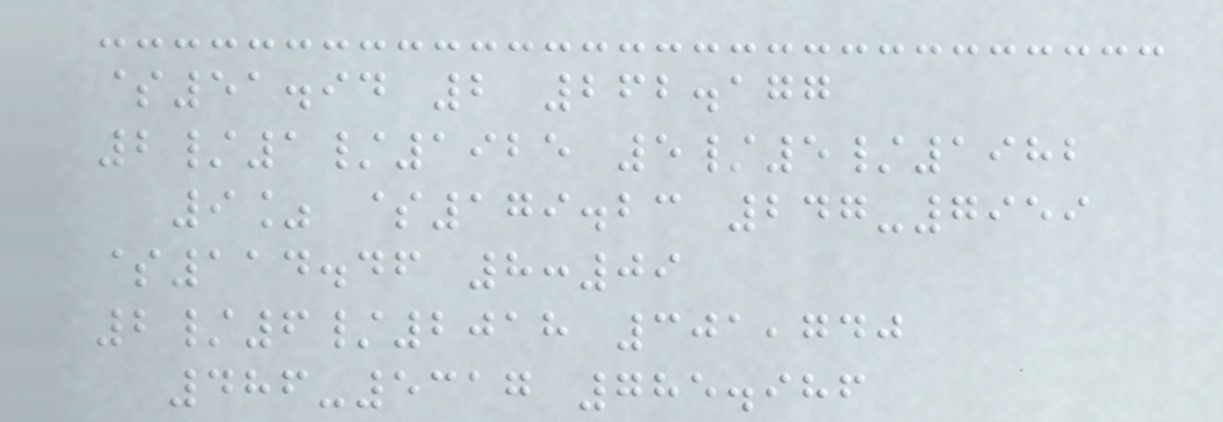$51.94 2 262.177
2/1/1925 5/5/1982
9% $179.23 247-7959
$114.46 8:09
2/6/2018 301,740
486-5317 785.986
